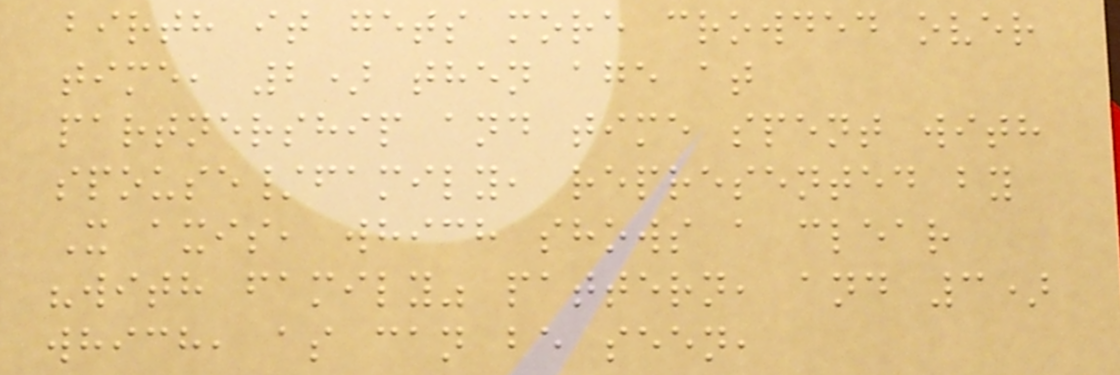birth it gets more crowded over
time, 2) then age at
partnership and time spent with
spouse/family, represented by
X axis, which shows a clear
"with family" pattern, and 3)
which, as can be seen,
